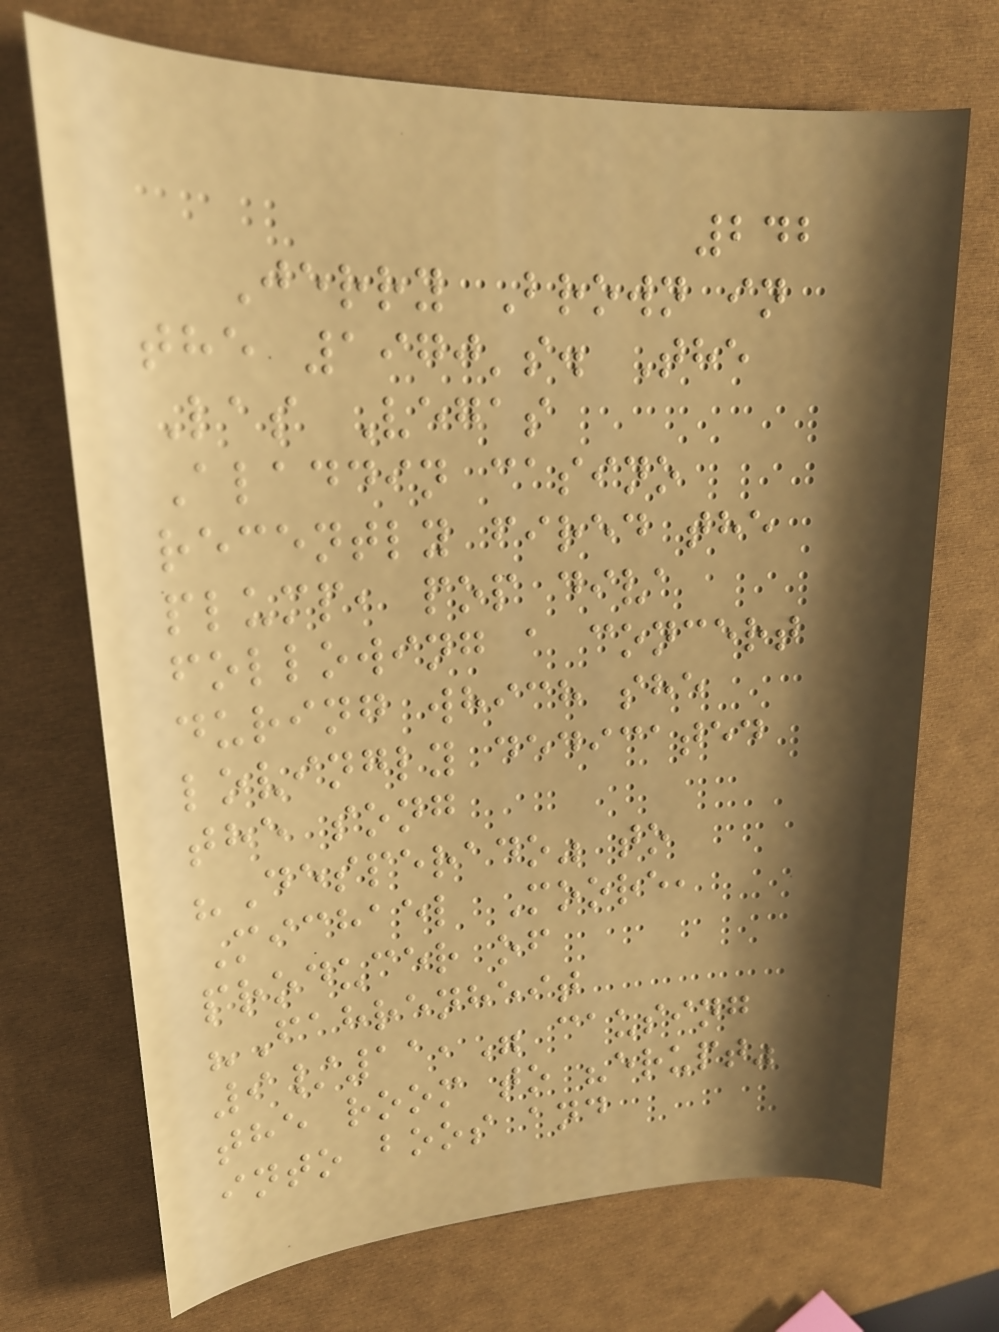242
Jerry Brown in
the 1970's. The
Las Vegas
Aladdin casino
recently fired the
plump, pop diva
following a concert
during which she
lovingly dedicated
the song
"Desperado" to
Michael Moore,
producer of
"Fahrenheit
9/11," causing
the room to "erupt"
into boos and
